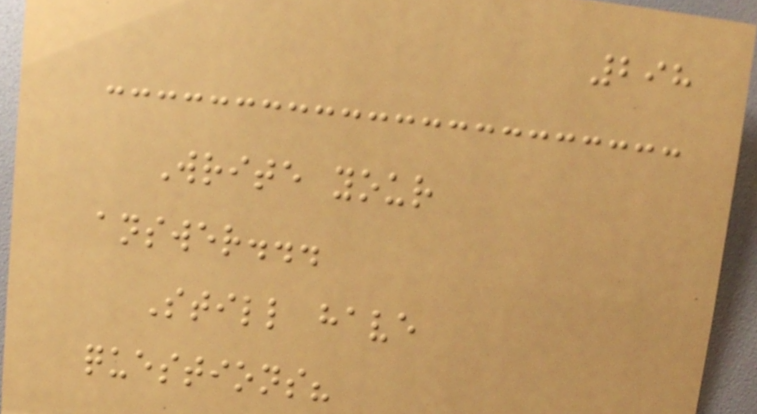298
Write your
answer...
Still have
questions?
